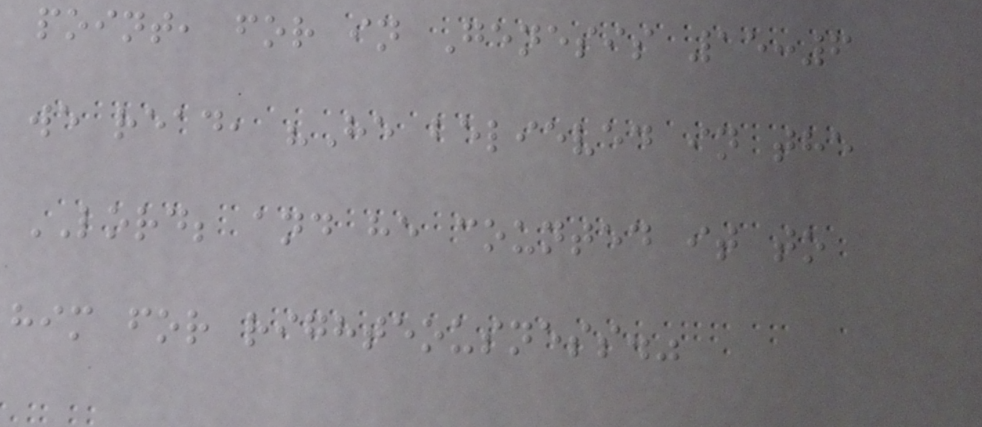point, for in Genesis 15:6
we read, "He believed in the
LORD; and he counted it to
him for righteousness."
